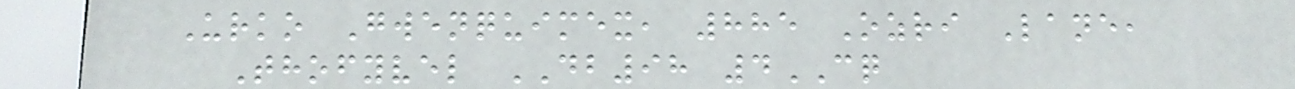Urko Gwenquimex, 885 Ozri Lane,
Thofyvel DB98 4CQ
